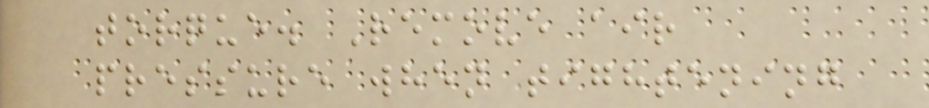torque. Remove air
pressure when tightening
